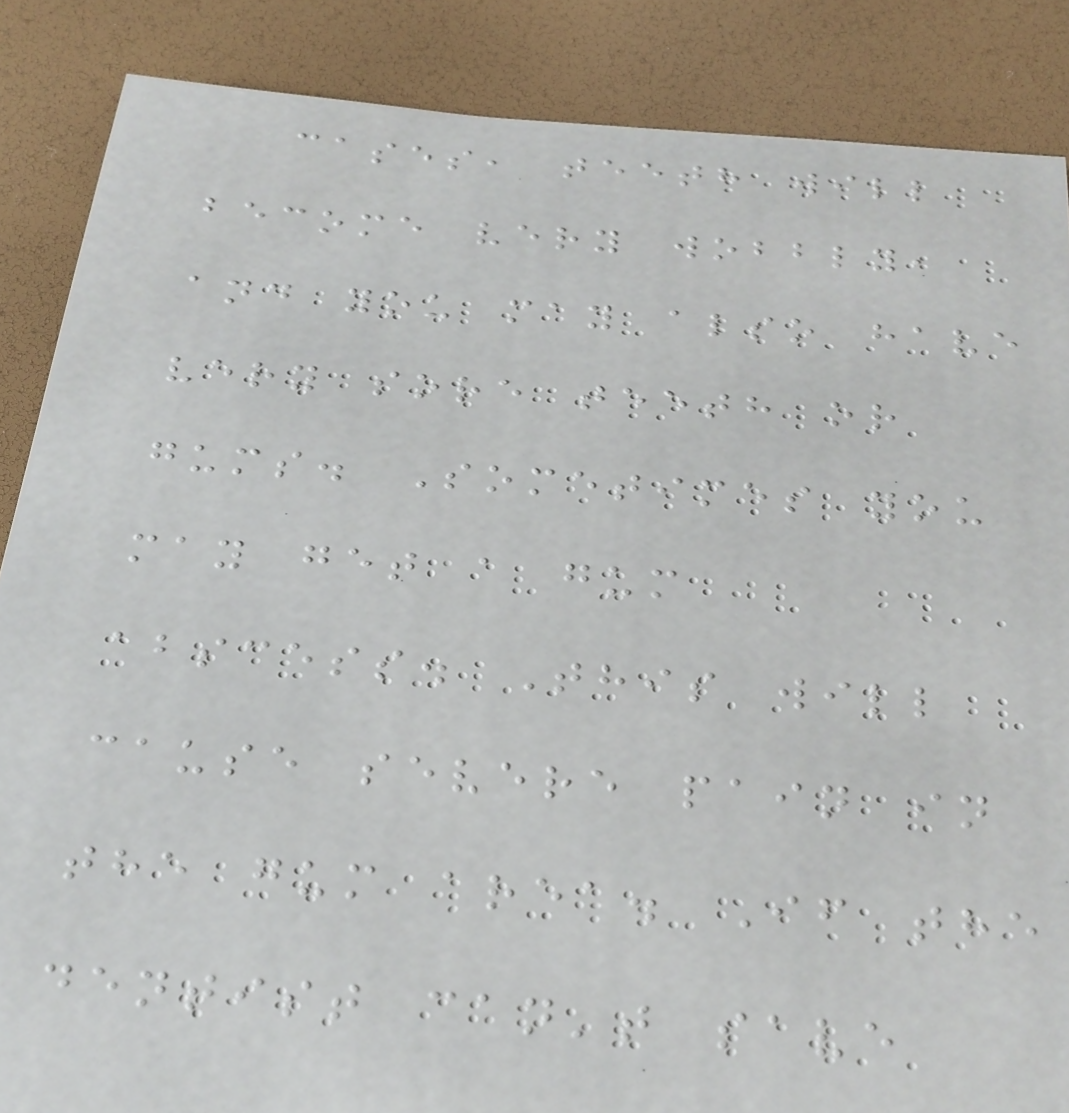cases, teeth will
become very wobbly,
and you may also have
very sore teeth or
gums. Sometimes you
may get a gum
abscess. This will
cause severe pain in
the gum area. If the
dentist can't save
